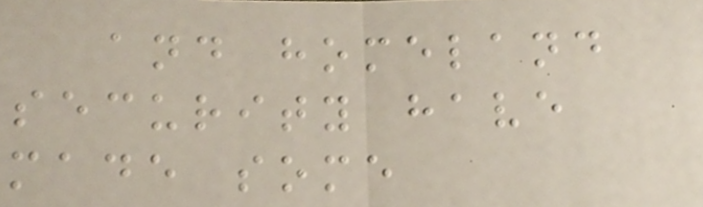and homeland
security have
made some
